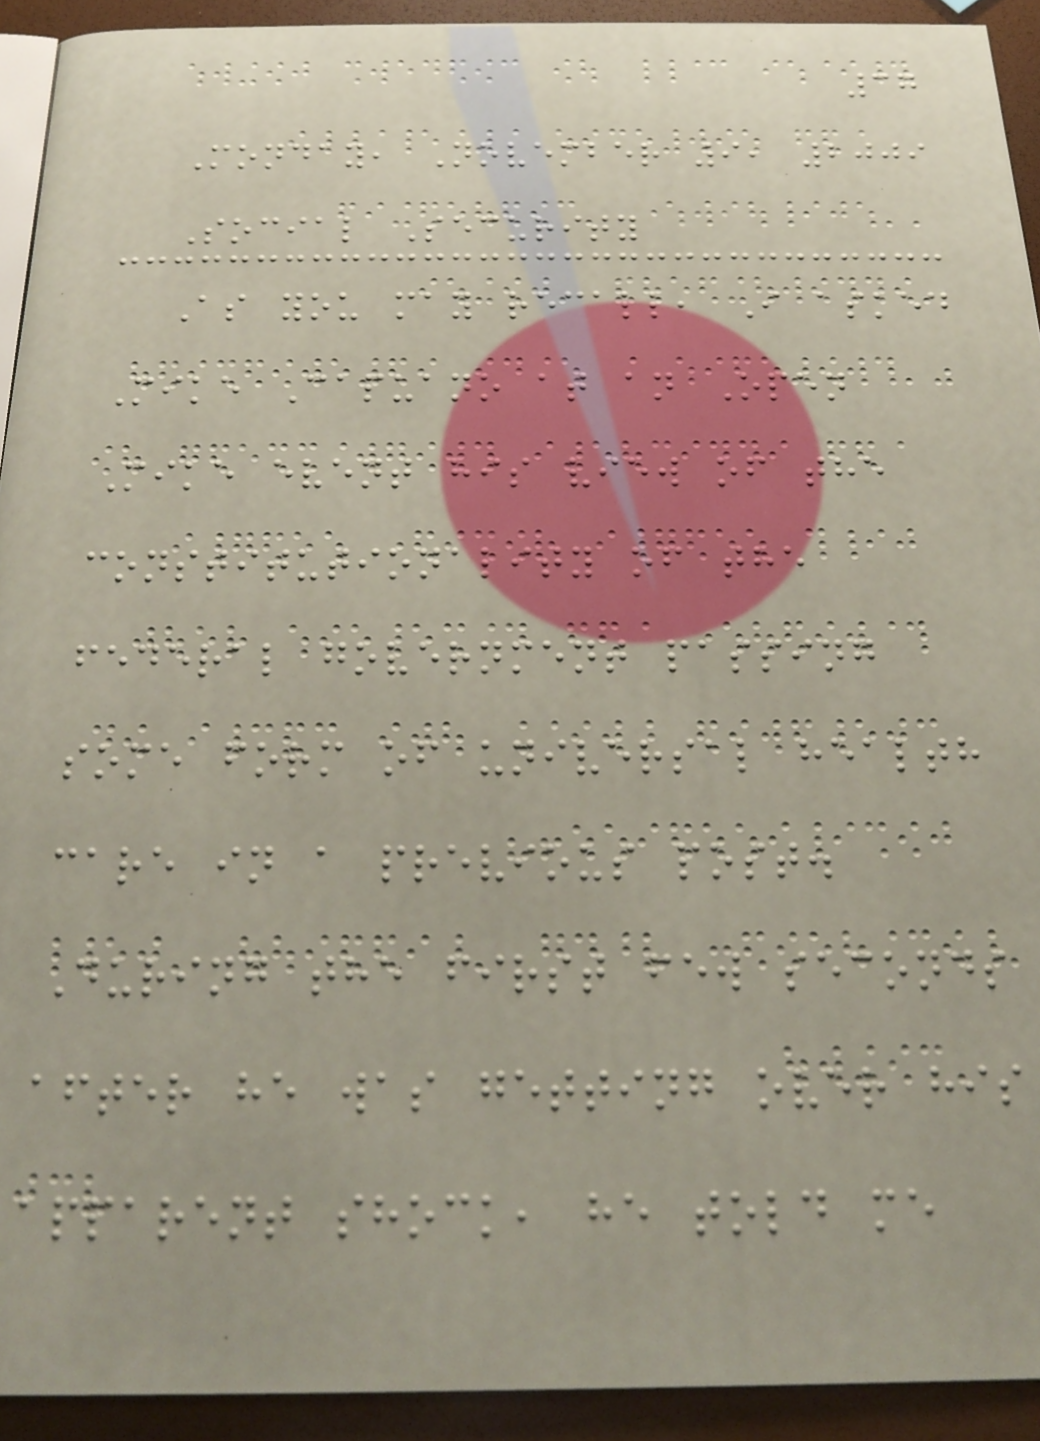37
Monday, November 9, 2009
Social Security
As you may recall, I asked
Mike Capuano at an Open
Mike event his view of the
constitutionality of the
federal government passing
some form of universal health
care in a previous post.
During the first few seconds
after he was getting over his
apparent shock, he told me
